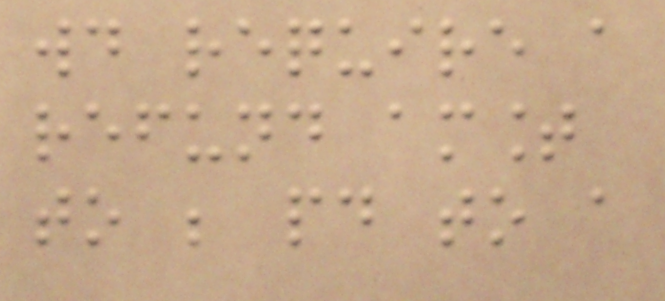would require a
refund amount
to be paid to a
